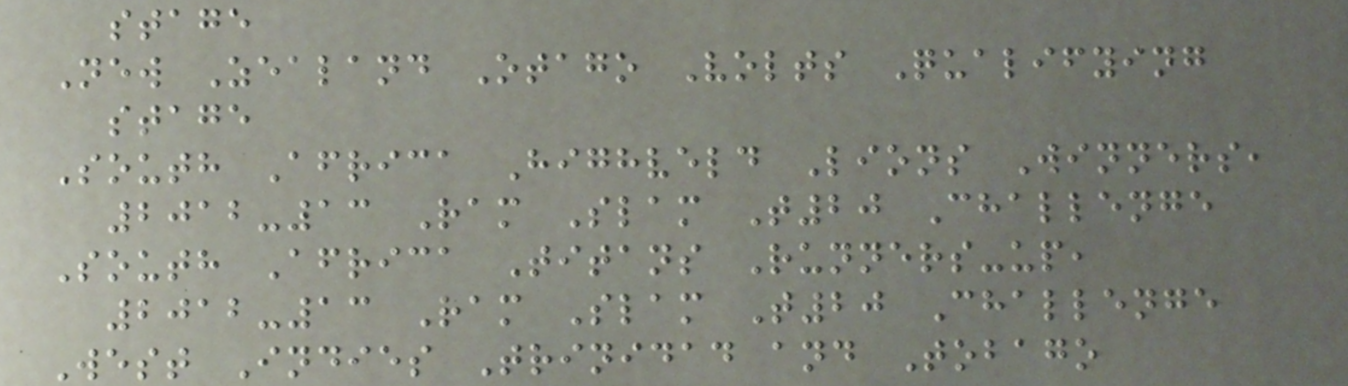stage
New Zealand Otago Volts Qualifying
stage
South Africa Highveld Lions Winners,
2012-13 Ram Slam T20 Challenge
South Africa Titans Runners-up,
2012-13 Ram Slam T20 Challenge
West Indies Trinidad and Tobago
